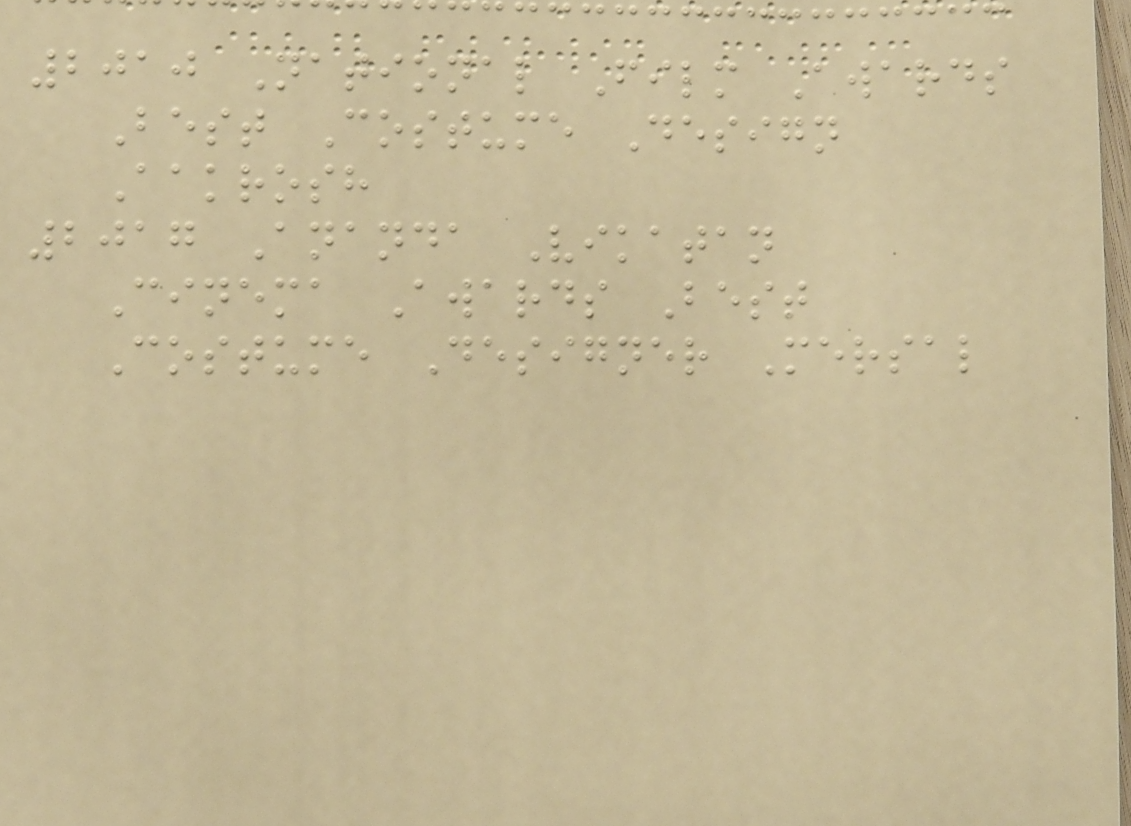2010 National Film Awards
Best Costume Design
Aakrosh
2017 Ananda Vikatan
Cinema Awards Best
Costume Designer Mersal
